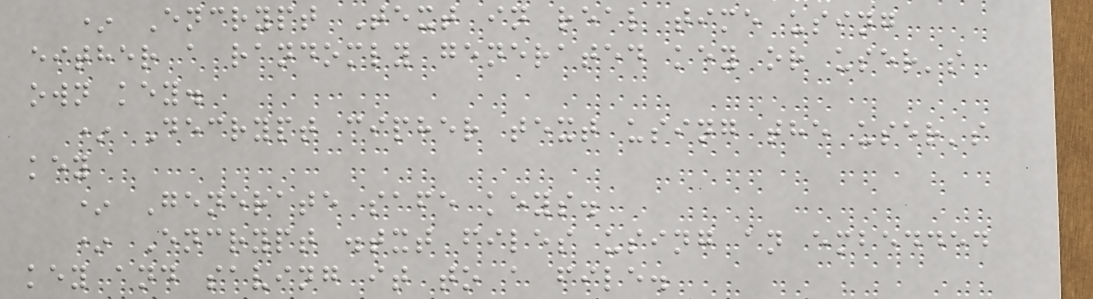* Encrypt Text in real time using
either a randomly generated key or user's
own key.
* Decrypt cipher text using the user's
key
* Generate safe keys.
* Encrypt .txt files using an embedded
key and saving it to a file.
